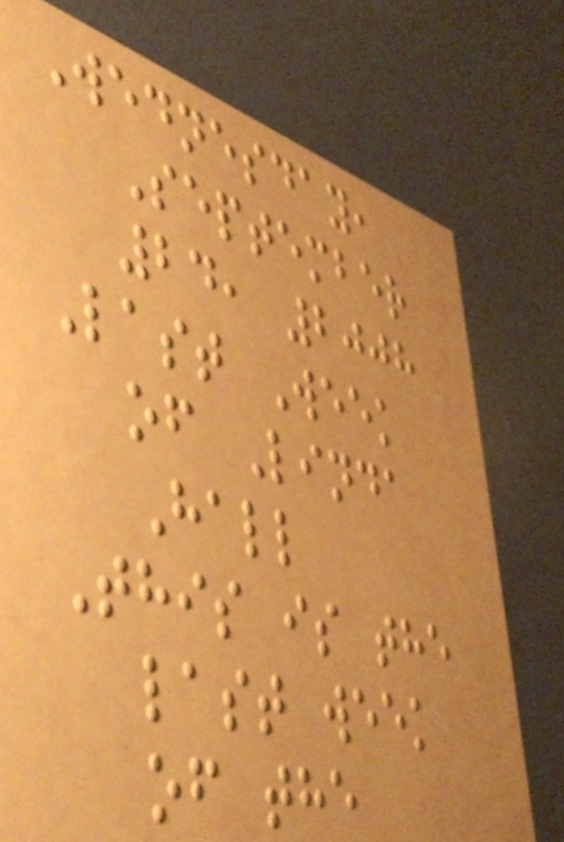Wednesday,
September
24, 2008
Last Week
of Linda
Hall
This is the
last week
of the
